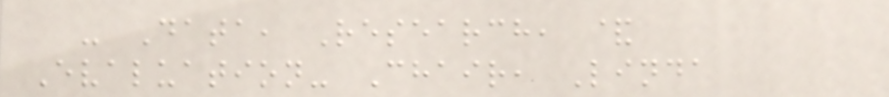- Data, Research, &
Evaluation- Chair, Linda
